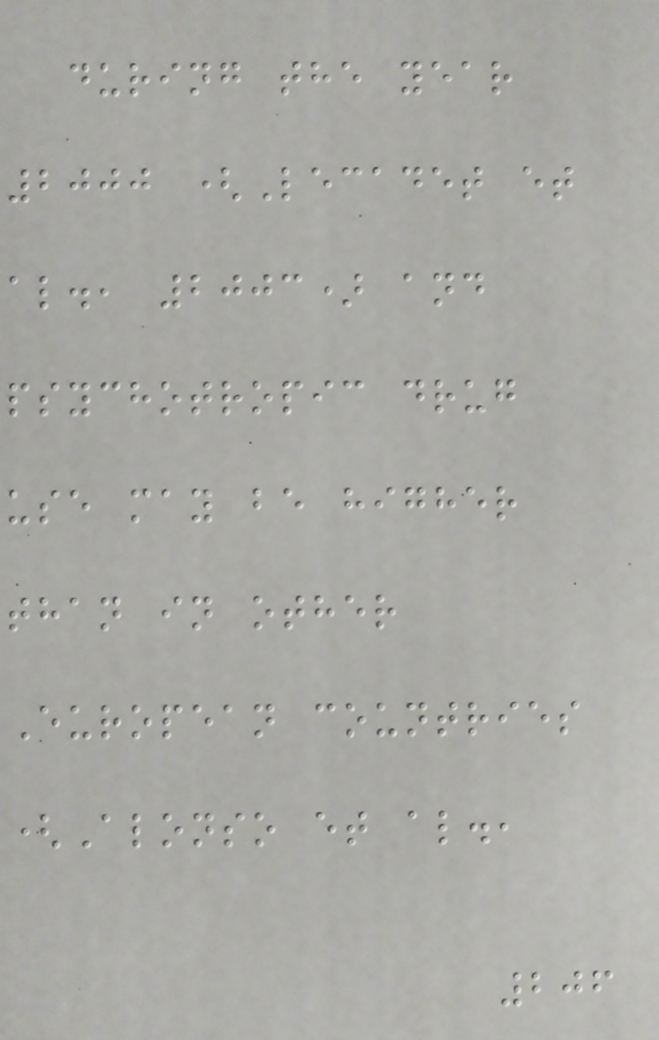during the year
2000 (Lecadet et
al., 2003) and
psychotropic drug
use may be higher
than in other
European countries
(Alonso et al.,
206
